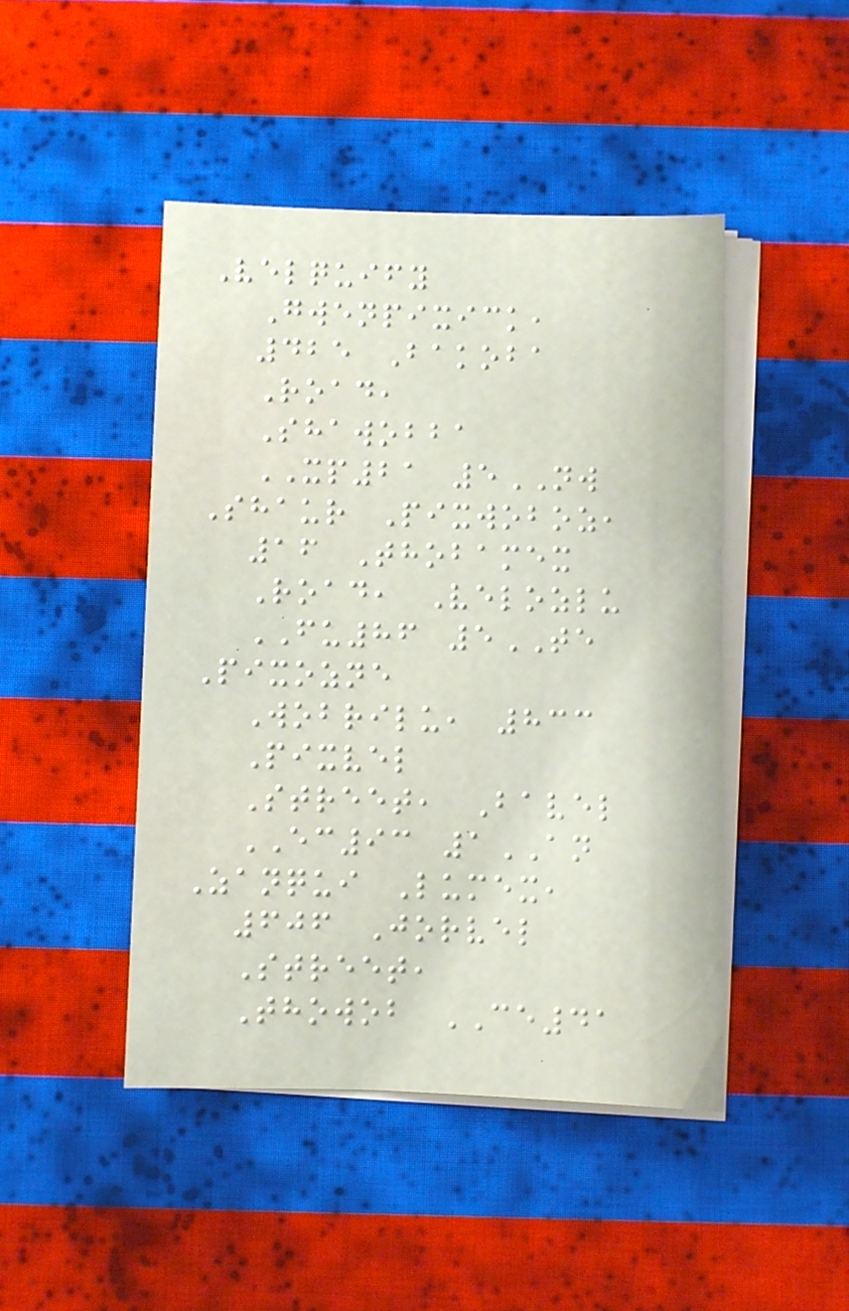Velquify
Gwenpixick,
425 Bakoba
Road,
Shawobba
XP21 5NW
Shaur Pixwoboz,
16 Thobamex
Road, Velozlu
FU86 5TE
Pixozne
Wobrilu, 833
Pixvel
Street, Bavel
EC93 1AN
Zanqui Lumex,
606 Jorvel
Street,
Thowob CE41
